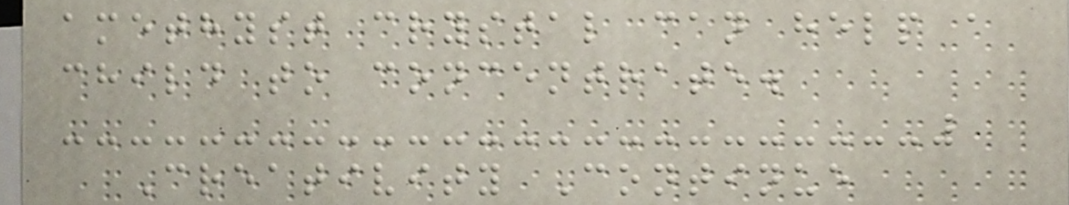amethyst crystal can help a
child to concentrate.
Creativity Continue
